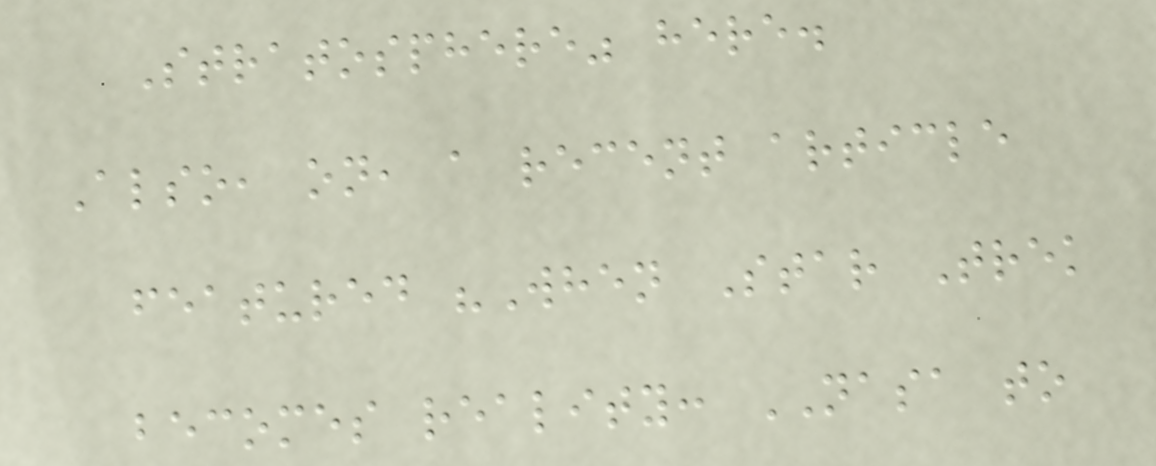Stratosphere" here.
Also, on, a recent article
featured "When Star Trek
becomes reality: NASA to
